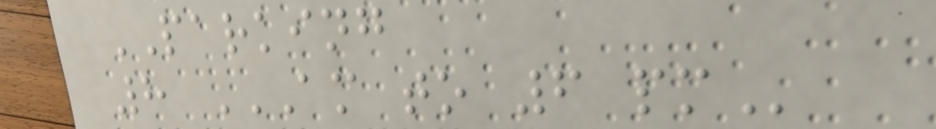PARKING
8 AM TO 6 PM
